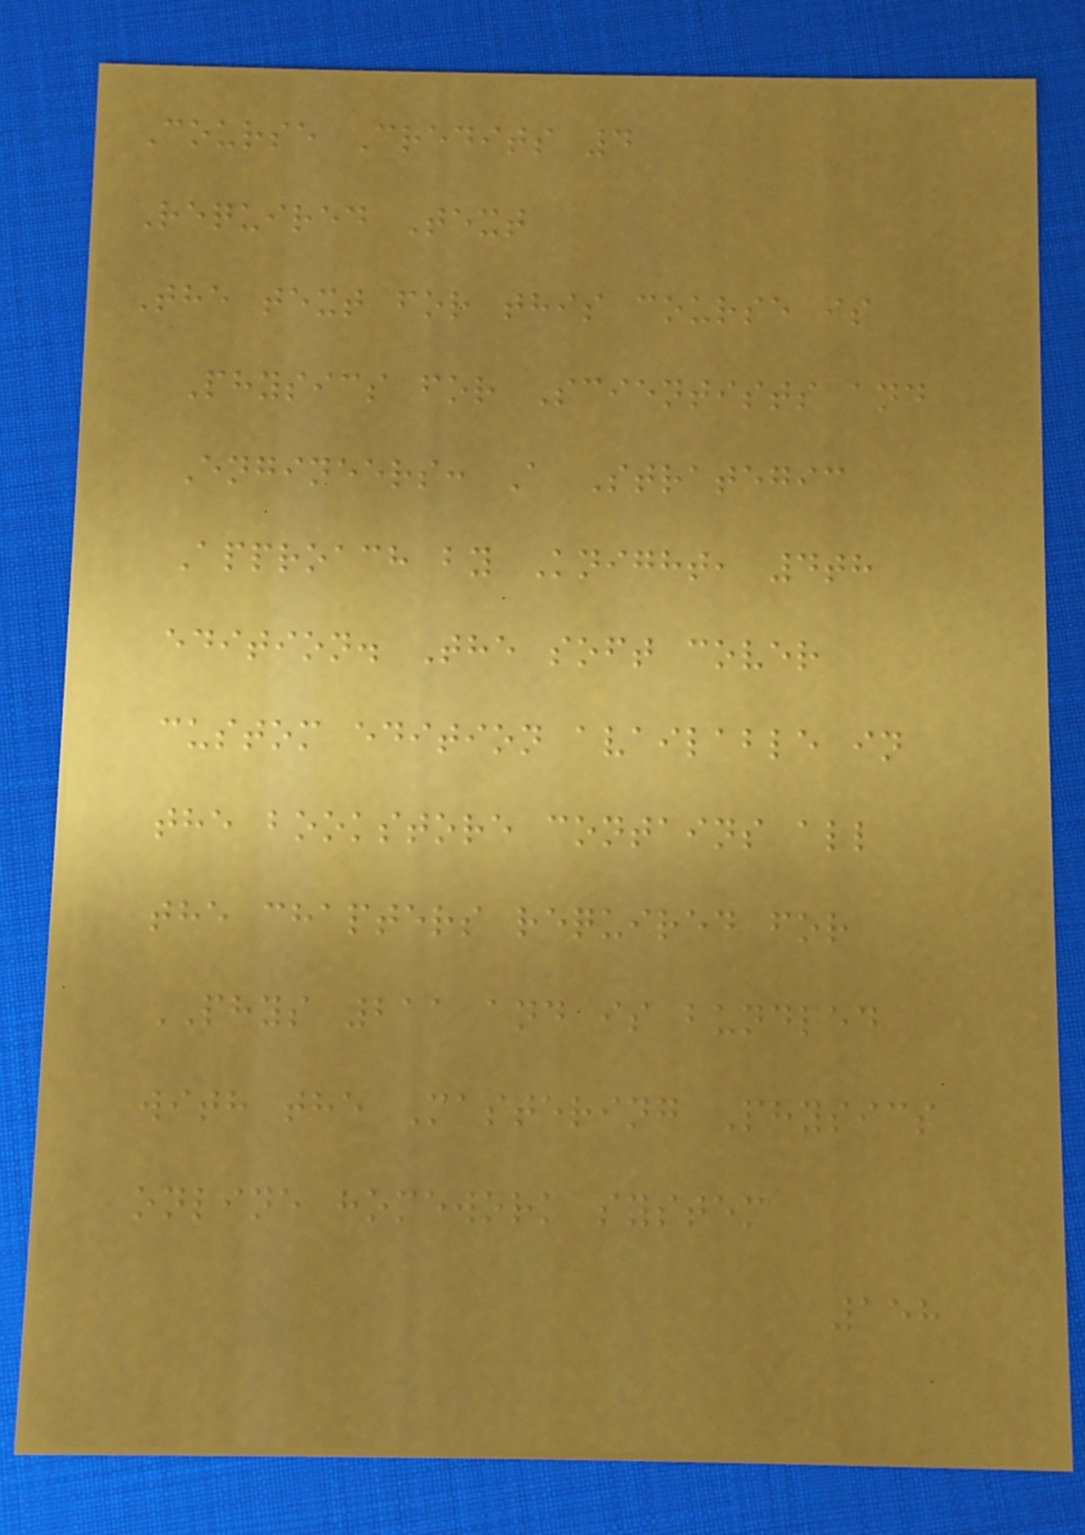Course Credits 4
Required Text
The text for this course is
Physics for Scientists and
Engineers: A Strategic
Approach by Knight, 4th
edition. The soft cover
custom edition available in
the bookstore contains all
the chapters required for
PHYS 211 and is bundled
with the Mastering Physics
online homework system
158
